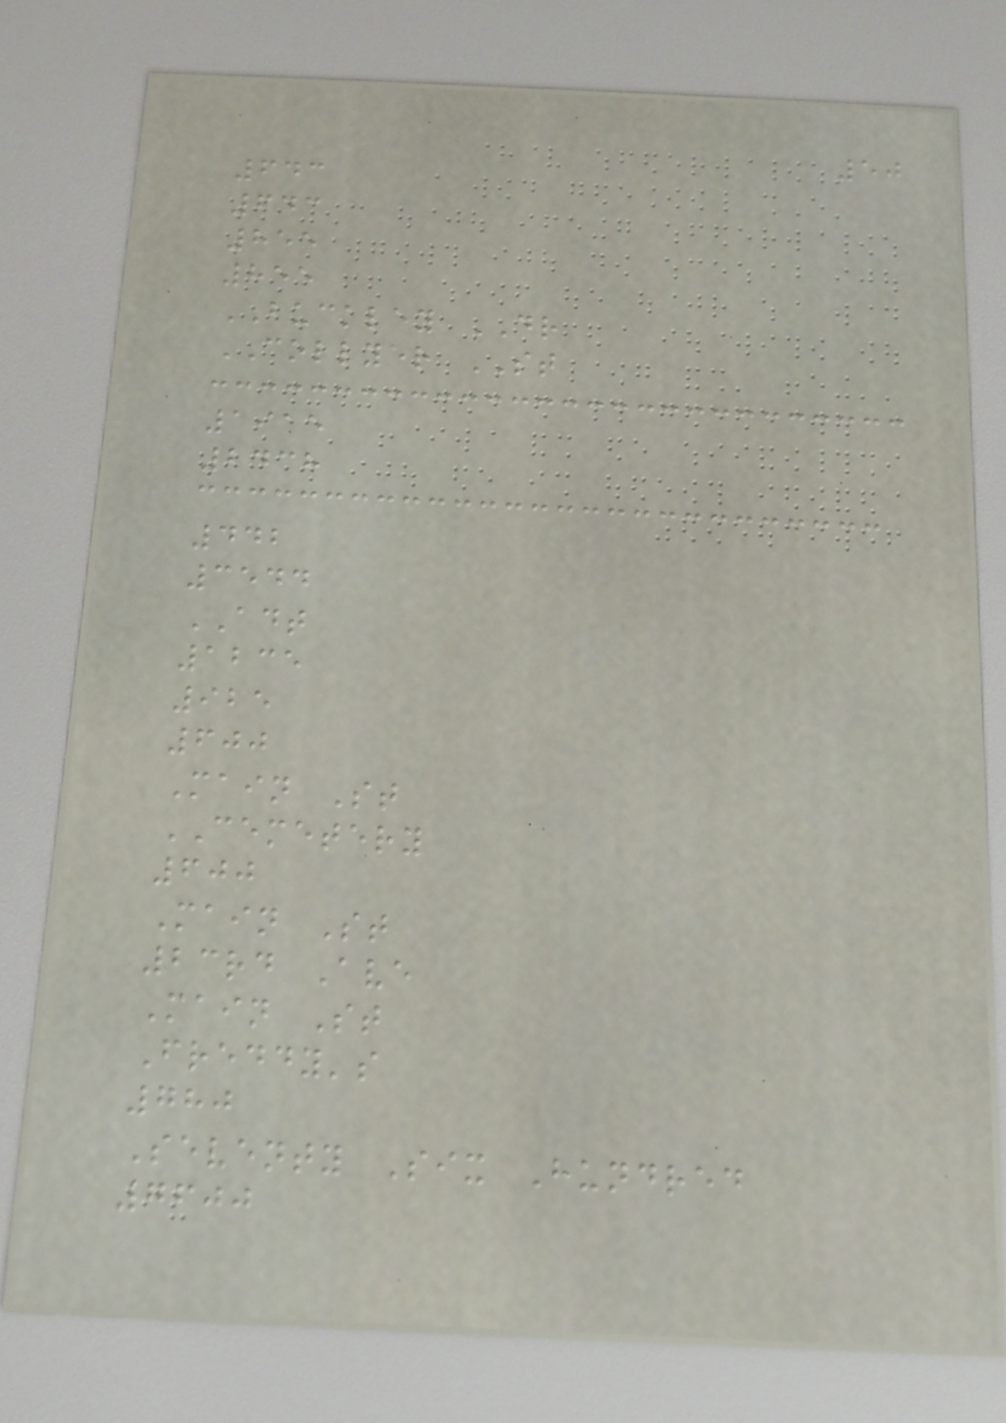50
643
643
855
855
BUCKLEY DR
COLLYER ST
1915
2438
442
3544
ADT
1235
925
600
Main St
CEMETERY
600
Main St
23rd Ave
Main St
Freddy's
780
Seventy Six Hundred
7600
